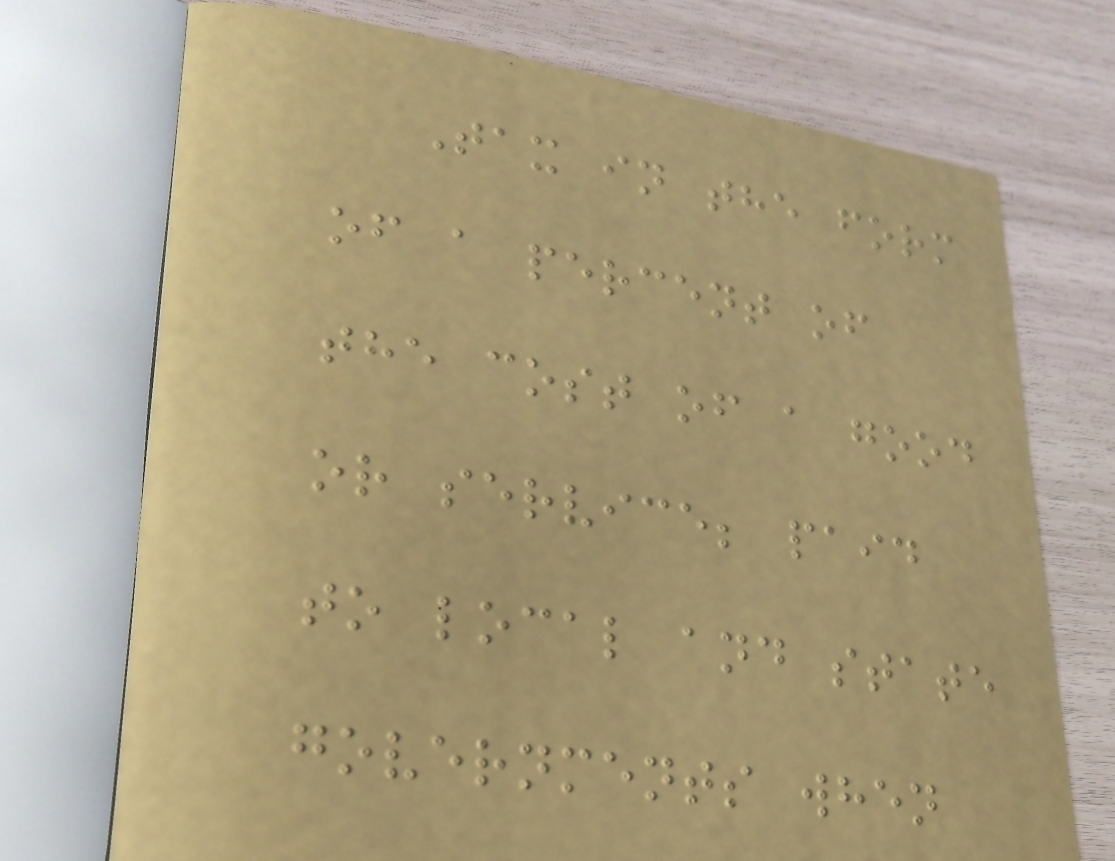Tax in the form
of a percent of
the cost of a good
or service; paid
to local and state
governments when
